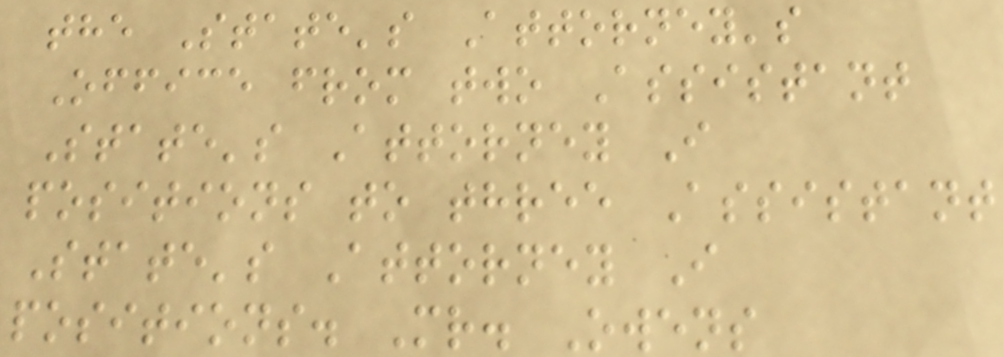the State's Attorney's
Office from two Assistant
State's Attorney I
positions to three Assistant
State's Attorney I
positions. Mr. Owens
